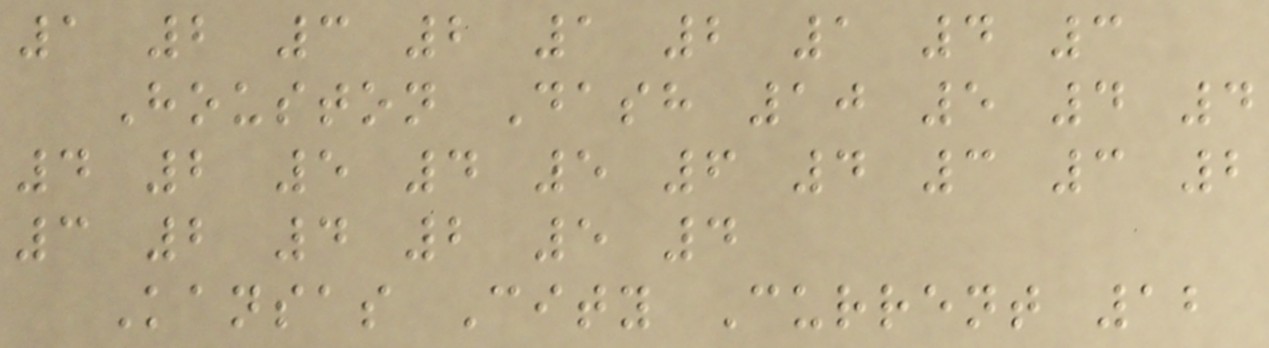1 2 3 2 1 2 1 4 3
Houston Dash 10 5 4 4
4 2 5 4 5 6 4 3 3 2
3 2 4 2 5 4
Kansas City Current 12
